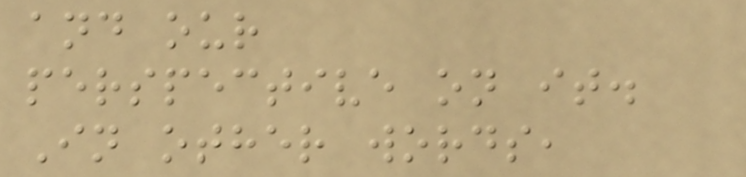and our
perspective on it.
In other words,
